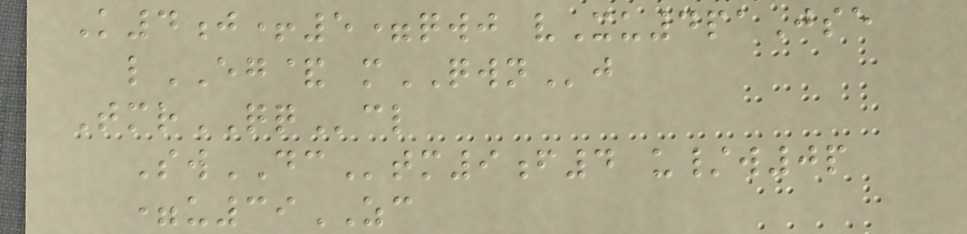K4j+5=qwj vXu4paJse
lEG& mQWNj
TmrQQcl
SwDCtm9f4 u/w0p
=u39ZC
